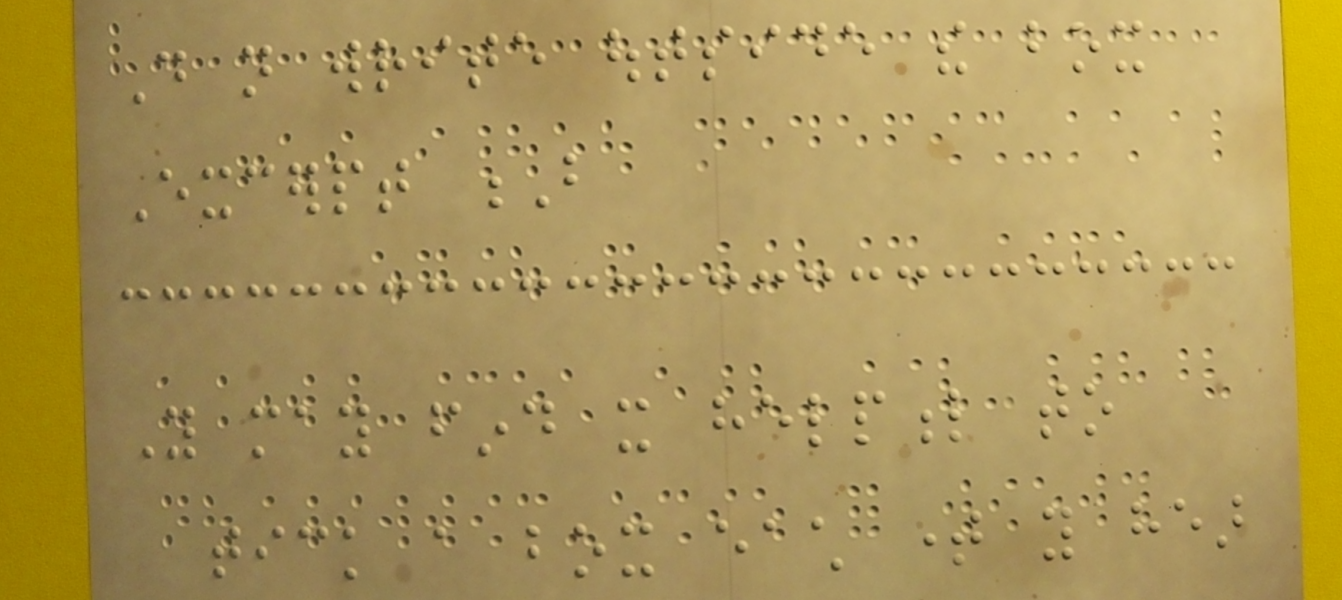Do not write outside the box
Excerpt B
You may find it helpful to
tick a box each time you hear
